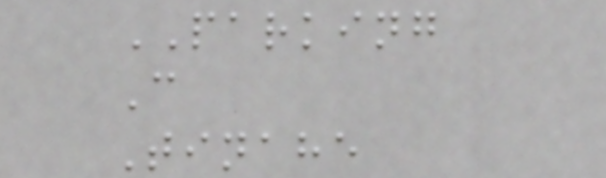PARKING
C
Tinahe
